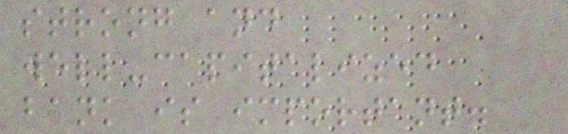strong and
well-capitalized
bank is important.
